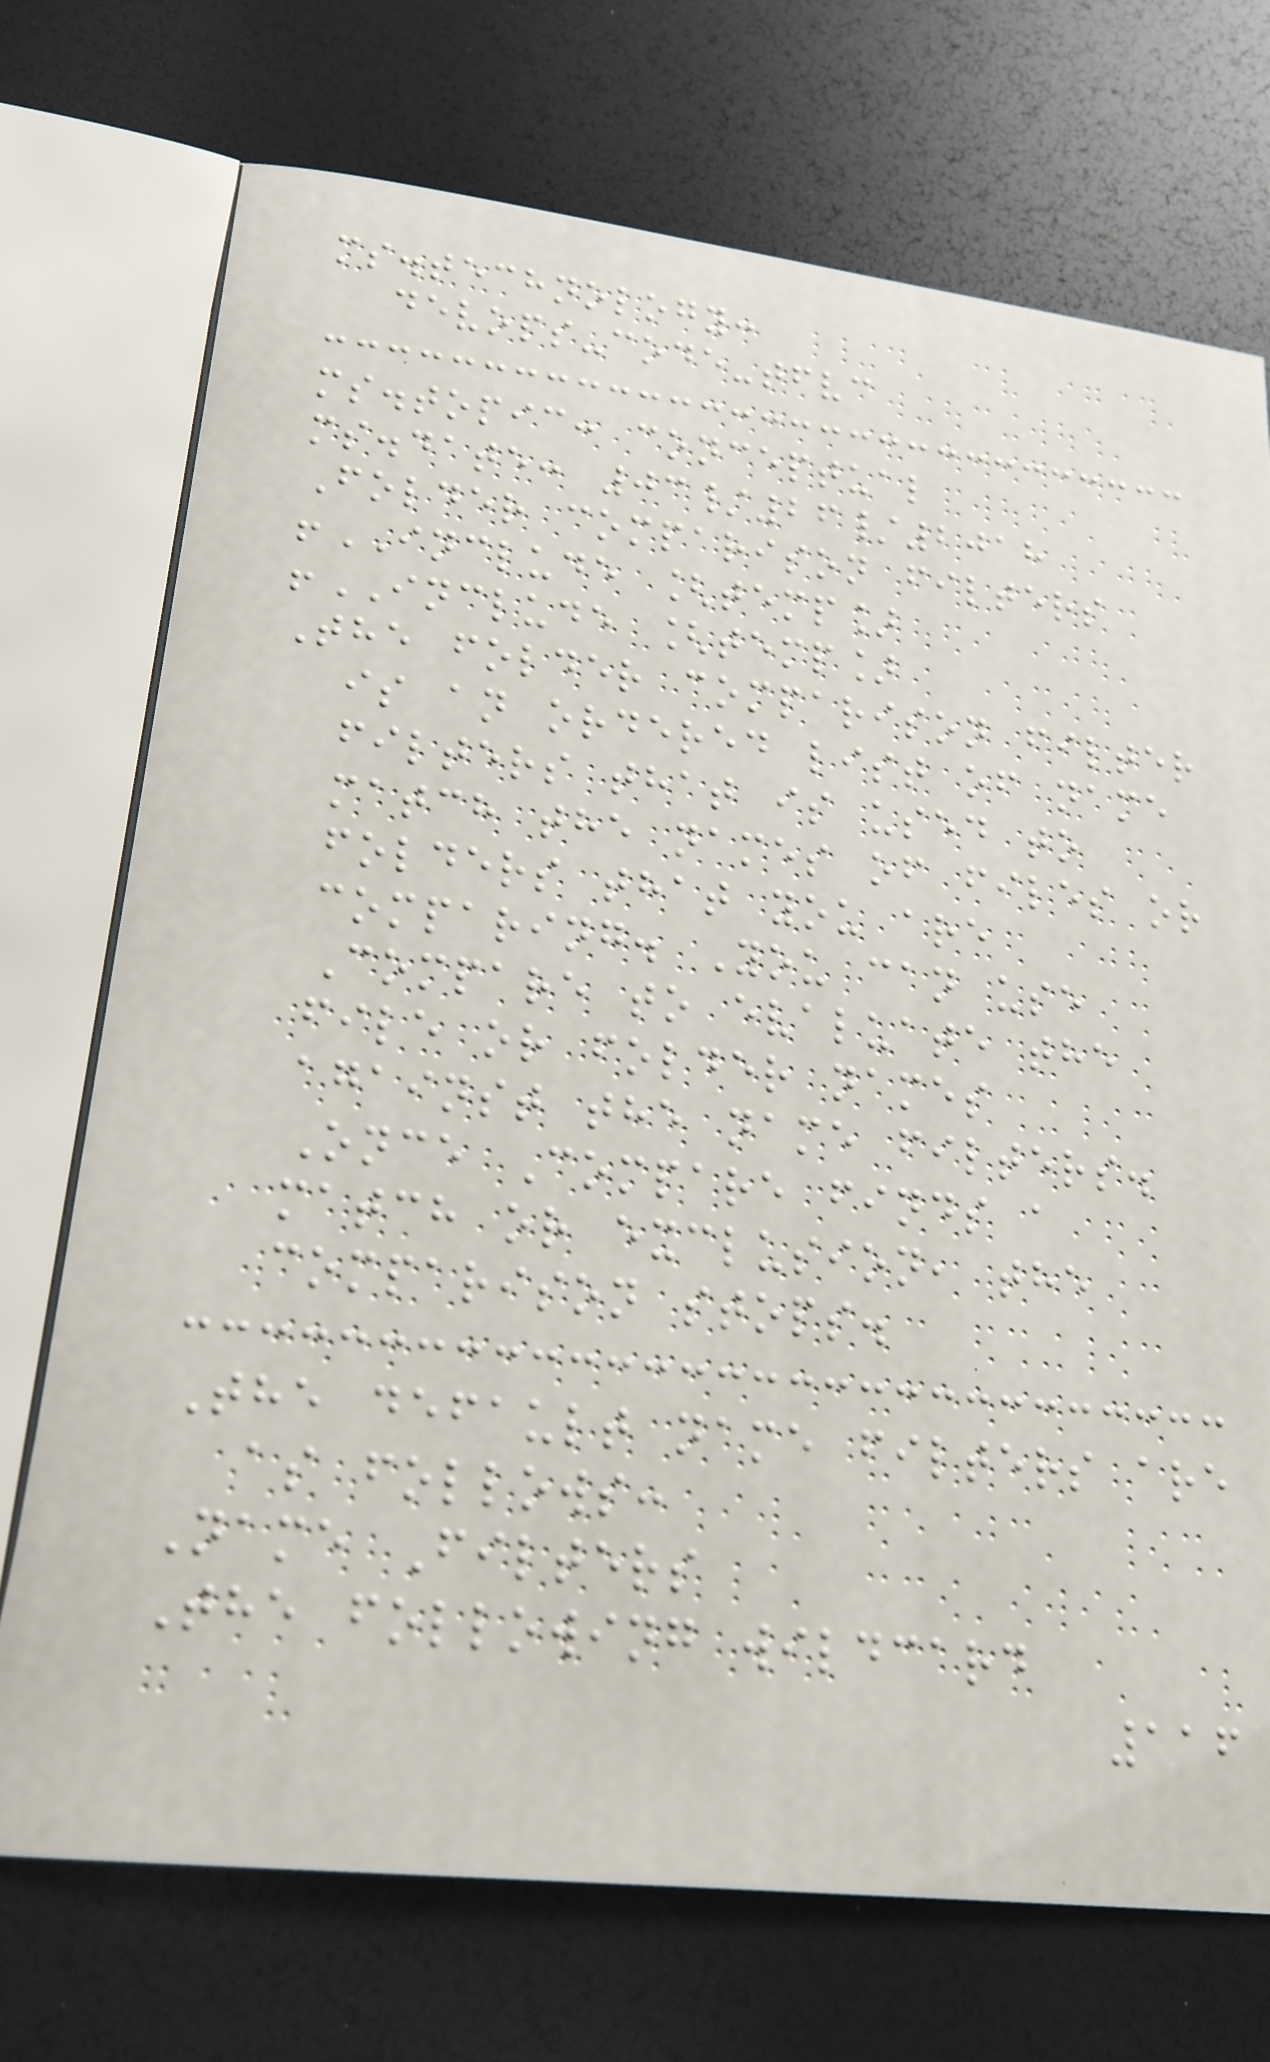ms.technology:
devops-code-tfvc
ms.topic: conceptual
ms.date: 03/26/2018
Folder comparison filters
!INCLUDE [temp]
!INCLUDE [temp]
The folder comparison filter
is an ordered list of name
filters that is used to
match the names of files or
folders that you are
comparing. You can use
Compare to evaluate the
file or folder names
against the name filters.
Once Compare finds a
match or exclusion, the
comparison stops.
The default name filters are
as follows:
Name Filters
The following wildcard
116
